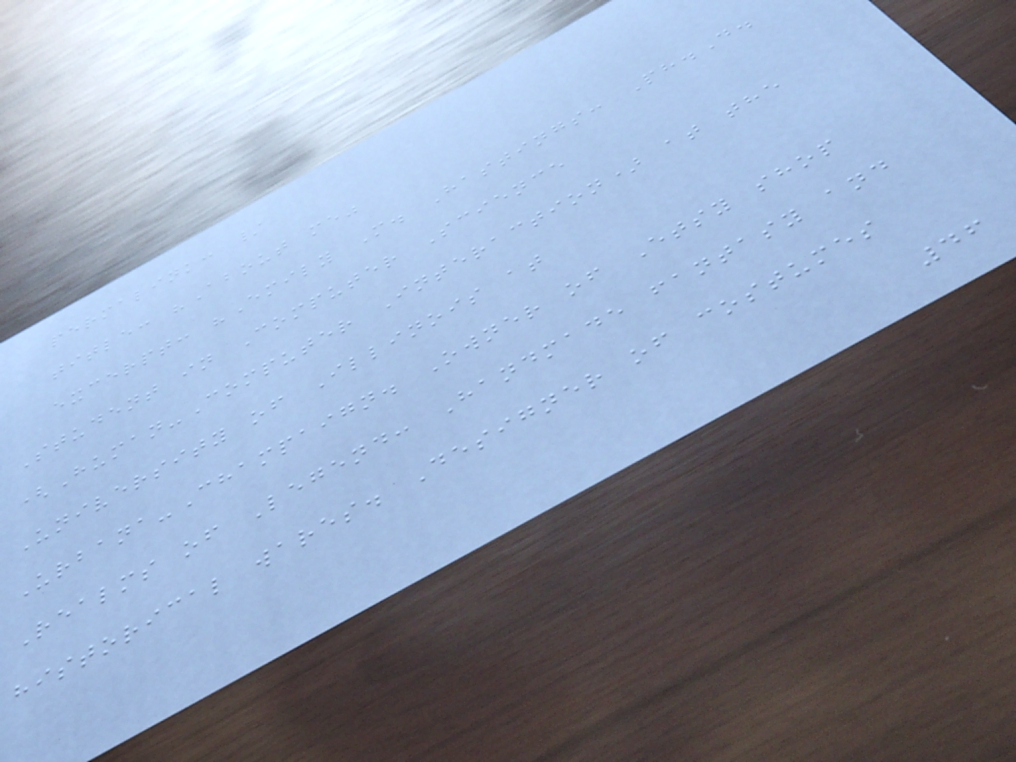permalink: /
title: "About me"
excerpt: "Emily M. Hastings: Ph.D.
Student in Computer Science
(Human-Computer Interaction) at the
University of Illinois at
Urbana-Champaign. Owner of Etsy shop
Realms of Legend: Handmade fantasy and
historical wares. Designer of costumes
46
